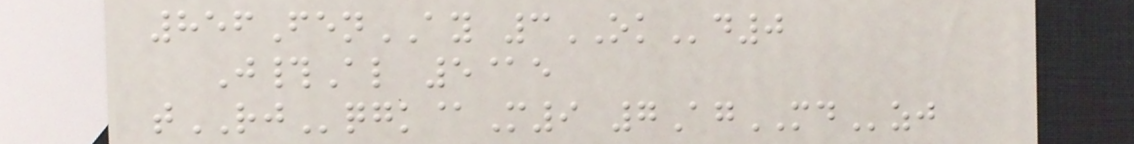856FenAY 3OKd0
J#Al 5@e
tRJqgk@M9 7AgMDzj
